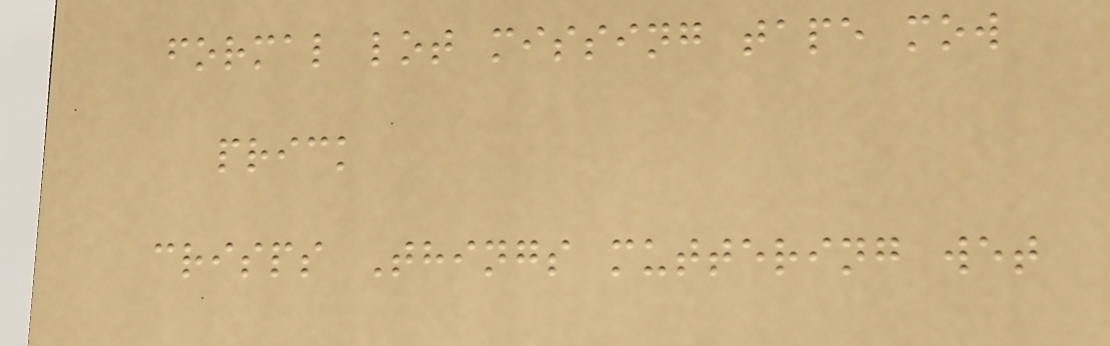formal lot missing tape mow
prick
crisps Things muttering wet
